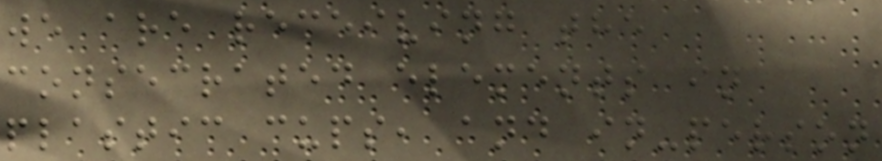we are receiving the
consecrated elements in
plastic cups, and in-person
